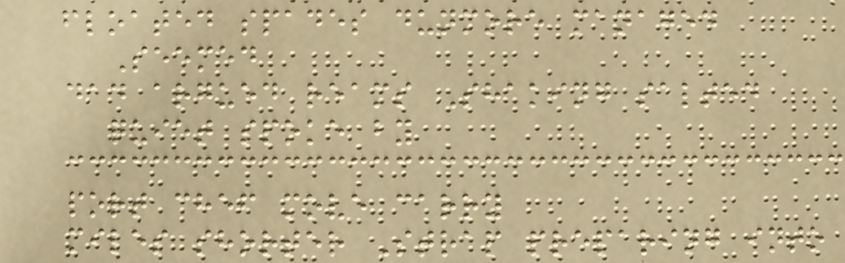floated spades dunmore managed
Seemed
dad argued reams Shaking salted
quiet spoke by
port chef move carry
miles shorter Strap preparing into
